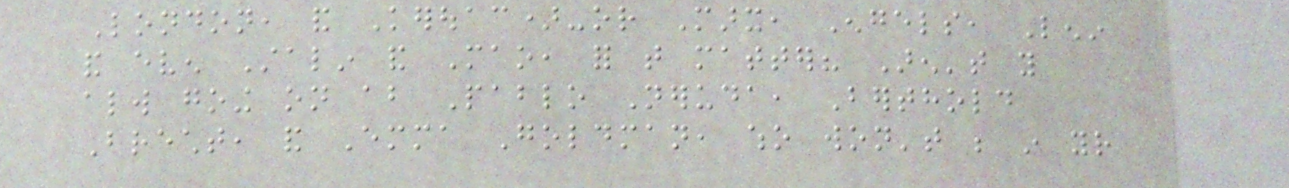London, and Kerouac)-or Marx, Engels, Lenin
and even Stalin and Mao, for that matter? Aren't you
always going on about Pablo Neruda, Berthold
Brecht, and Emma Goldman, who won't be in your
